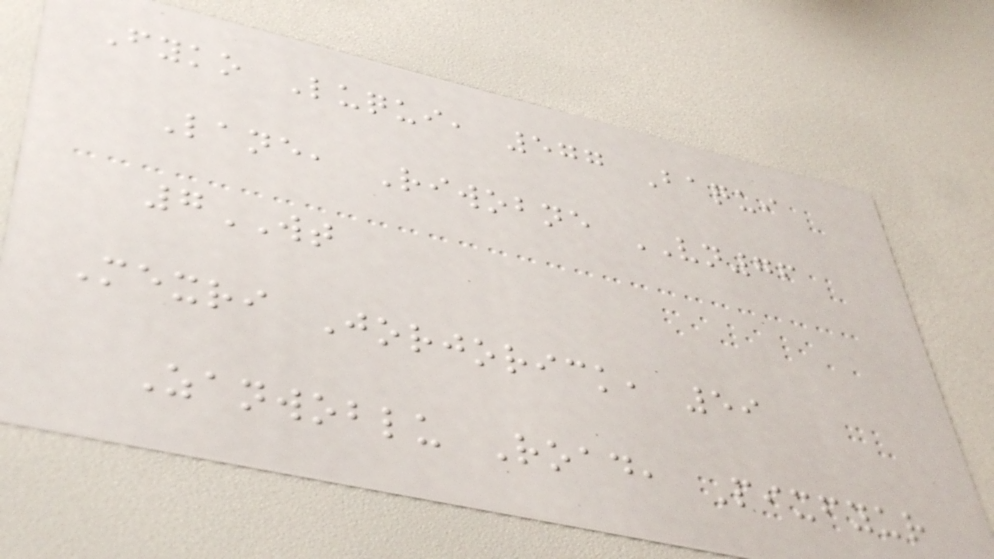Fyko Luqui, 577 Baqui
Lane, Riwobne VN76
7WT
Mexri Jorjorick, 59
Zanwoblu Road, Pixfyur
